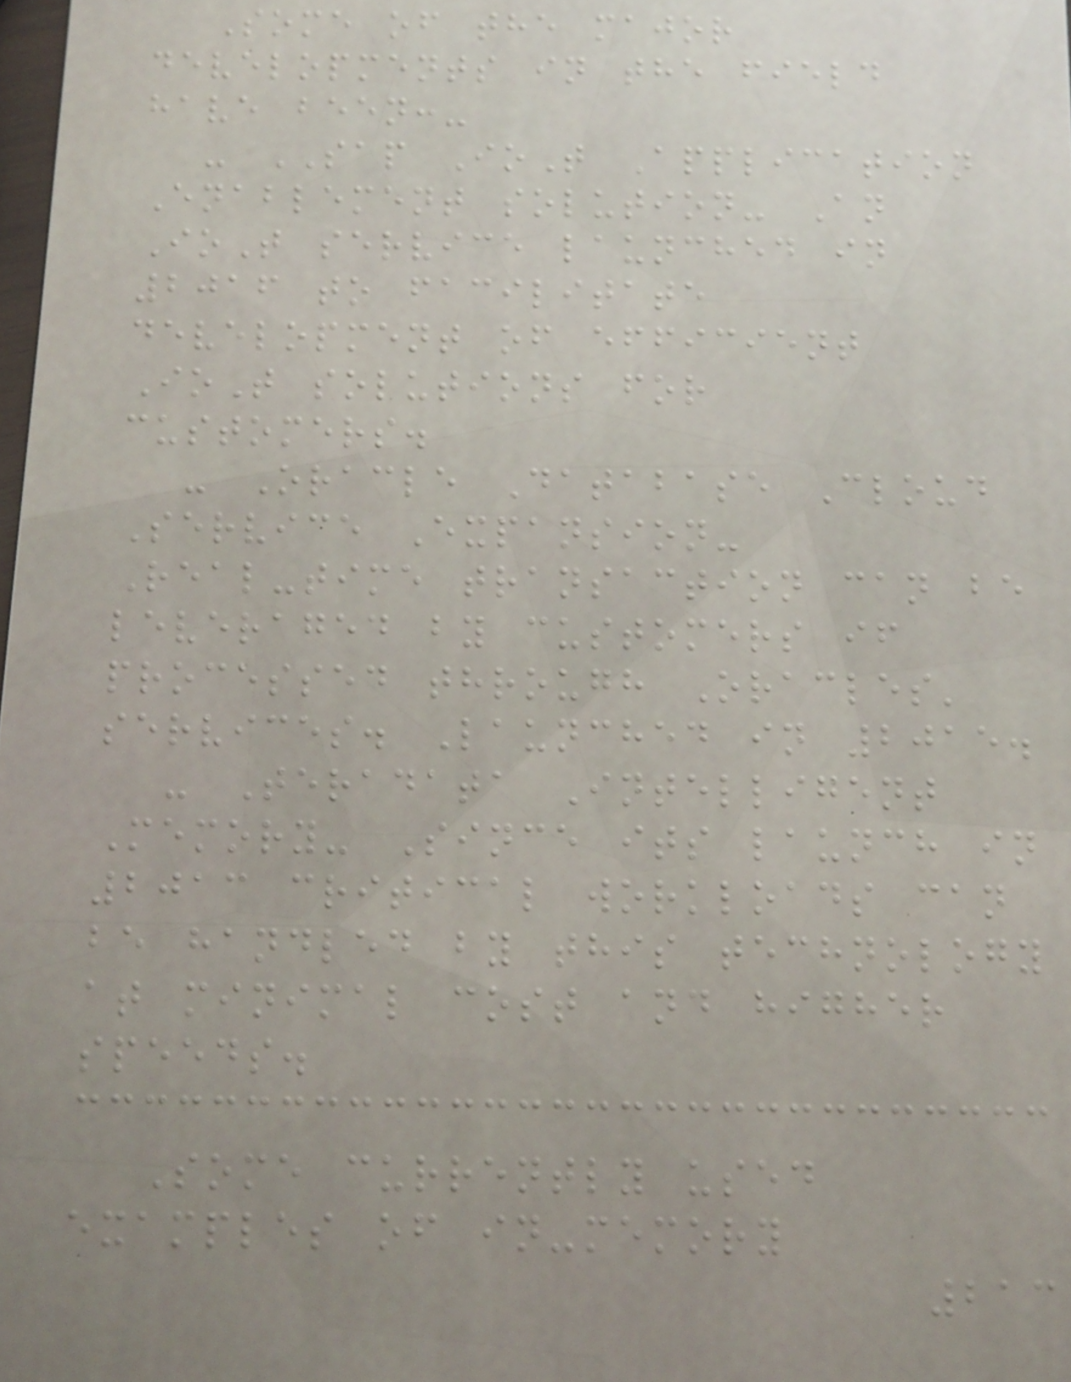Some of the major
developments in the field
have been:-
- SAP IoT Application
Enablement solution- An
IoT service launched in
2016 to facilitate
development of efficient
IoT solutions for
customers.
- Oracle Database Cloud
Service Expansion-
Real-time transaction can be
leveraged by customers if
processed through Oracles'
services. Launched in 2015.
- Teradata Intelligent
Memory- Since its launch in
2013 critical workloads can
be handled by this technology
at minimal cost and higher
speeds.
Some currently used
examples of in-memory
213
